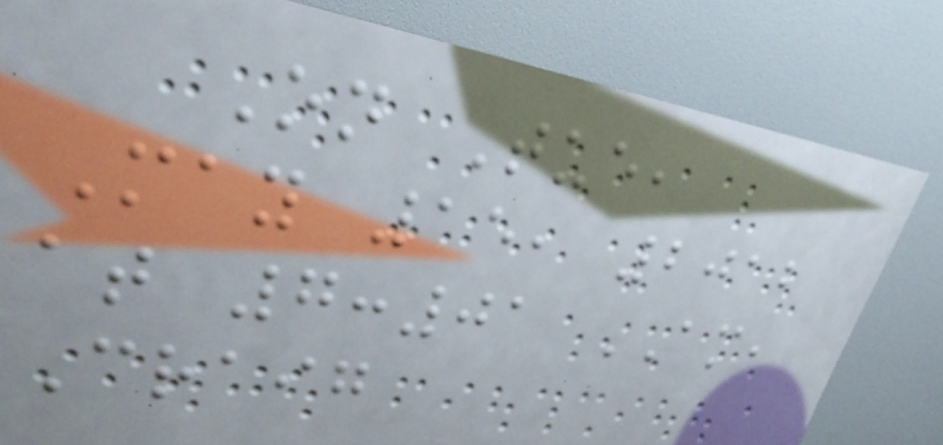On Tue,
May 15, 2012
at 7:01 AM,
Craig
